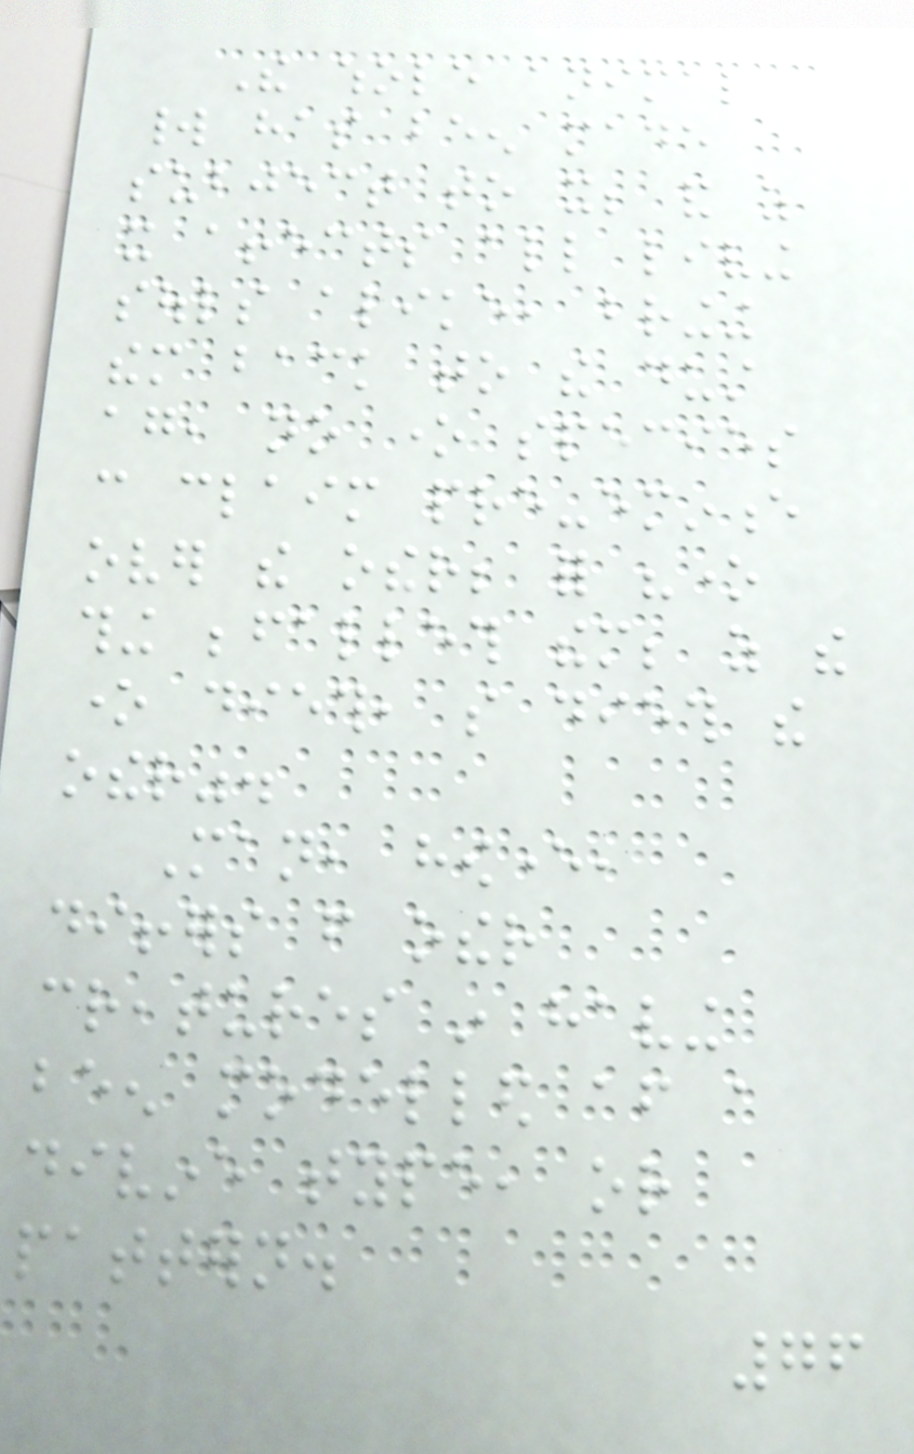The whole animal
world has been made
subject to it; and as
it affects all living
souls alike, bringing
them back to the dust
again, no one species
can claim pre-eminence
over the other; for "one
thing befalleth them; as the
one dieth, so dieth the
other".
Man, however,
differs from other
creatures in having
been modelled after a
divine type, or
pattern.
76
